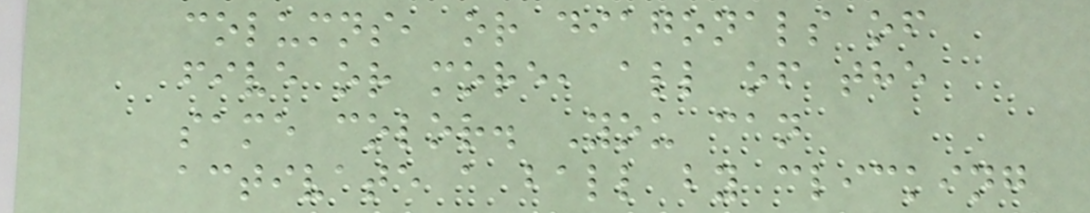columns, or diagonals of
five or more, all of the
same color. You can
activate a ball by clicking
